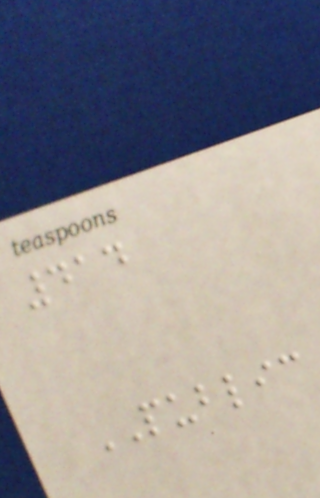414
PUBLIC
